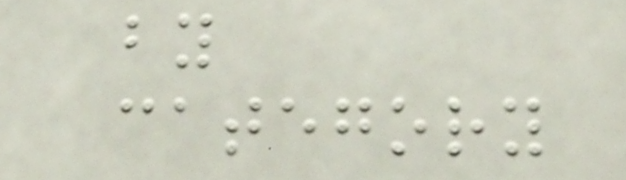by
category
